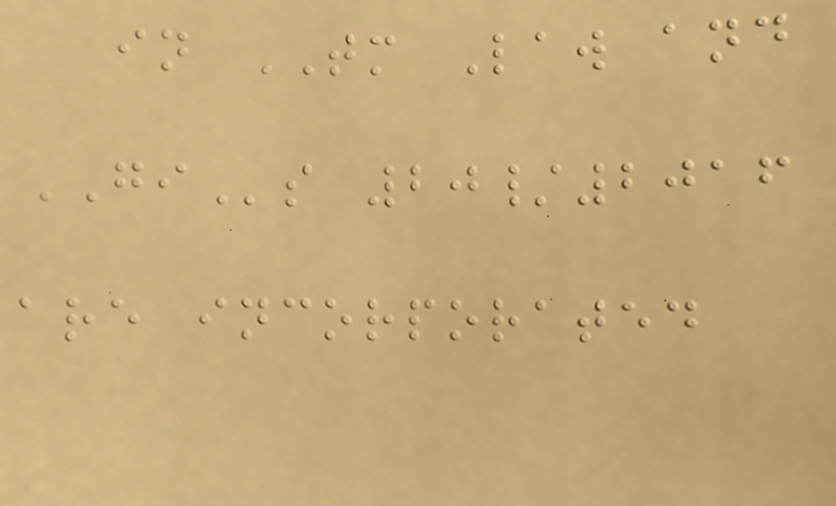in TM Law and
GIs 20/2016
are incorporated
